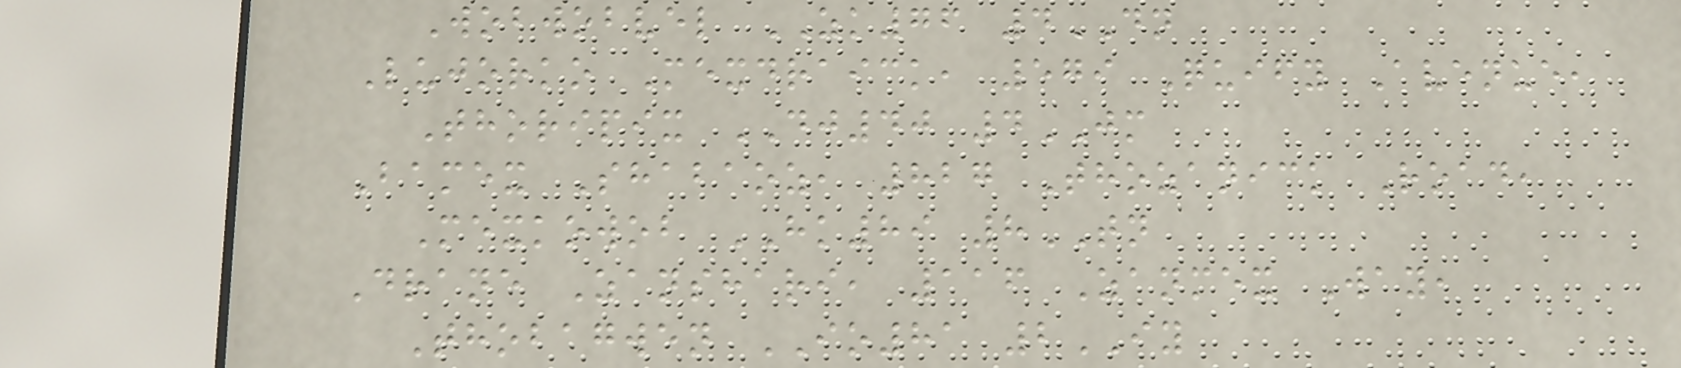Wobwobvel ZK76 4DN
Lujorko Mexdraick, 579 Quify Avenue,
Thoripix DJ40 4JM
Bamex Shabaoz, 827 Thozanick Road,
Mexkowob HK89 8TN
Drane Zanshari, 116 Zanmex Way,
Thobagwen IO81 2IY
